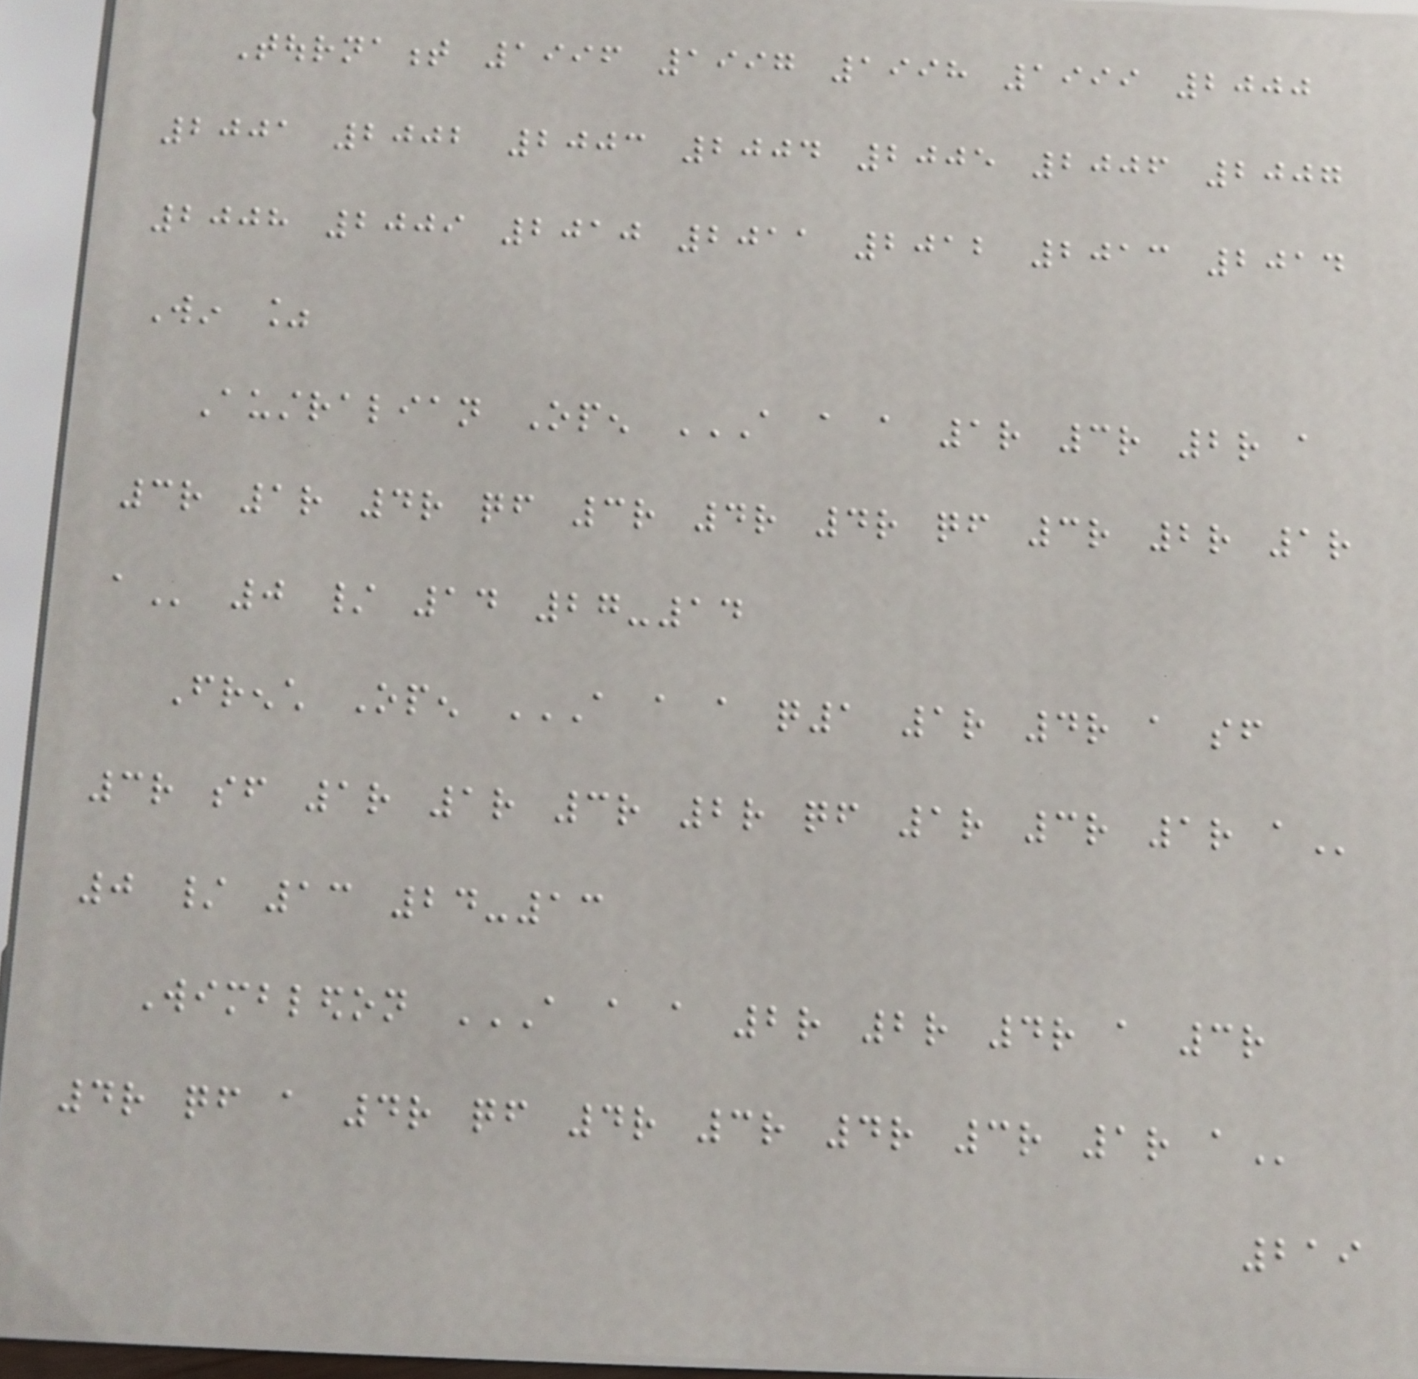Tournament 1996 1997 1998 1999 2000
2001 2002 2003 2004 2005 2006 2007
2008 2009 2010 2011 2012 2013 2014
Win %
Australian Open A A A 1R 3R 2R A
3R 1R 4R QF 3R 4R 4R QF 3R 2R 1R
A 0 / 14 27-14
French Open A A A Q1 1R 4R A SF
3R SF 1R 1R 3R 2R QF 1R 3R 1R A
0 / 13 24-13
Wimbledon A A A 2R 2R 4R A 3R
4R QF A 4R QF 4R 3R 4R 3R 1R A
219
